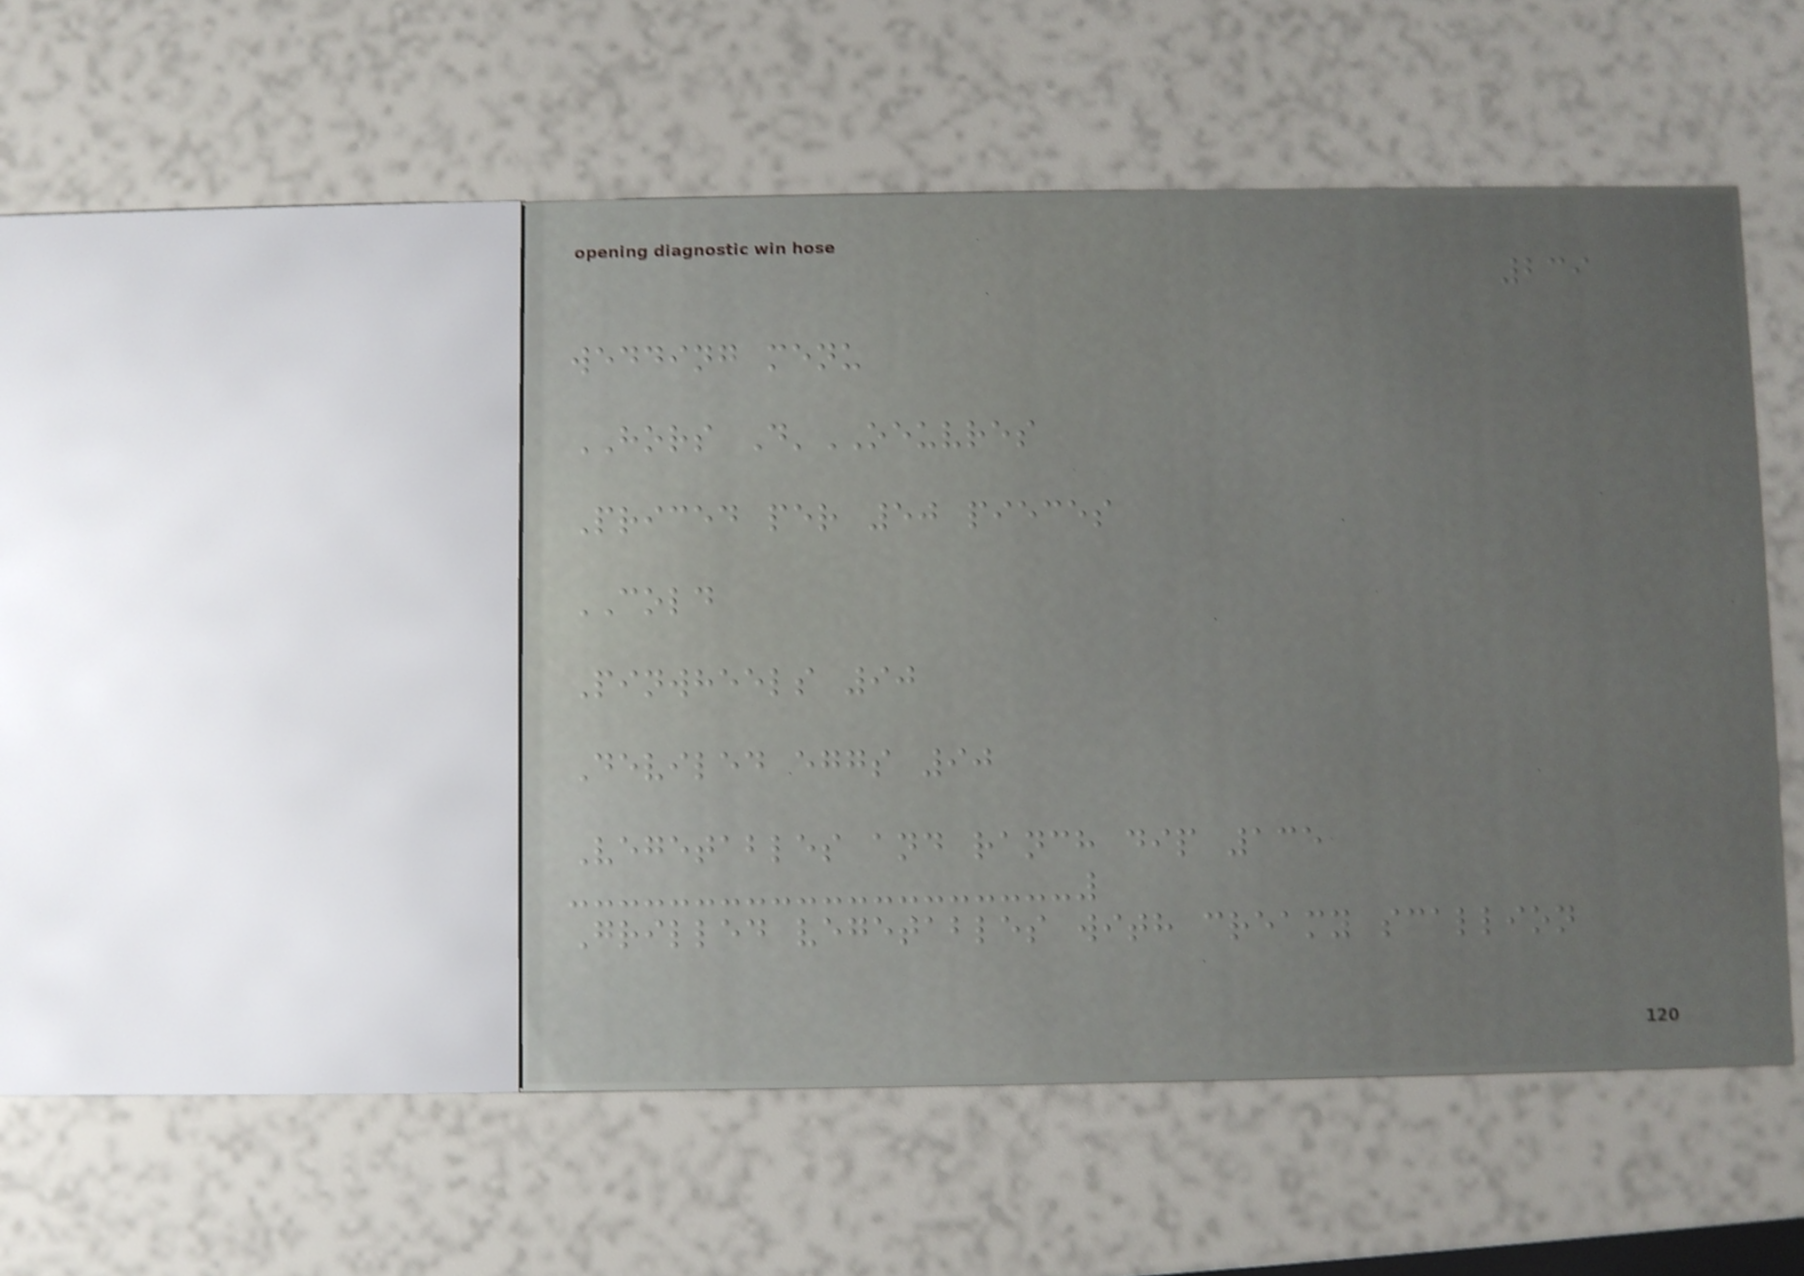239
wedding menu
HORS D'OEUVRES
Priced per 50 pieces
COLD
Pinwheels 90
Deviled eggs 90
Vegetables and ranch dip 135
Grilled vegetables with creamy scallion
